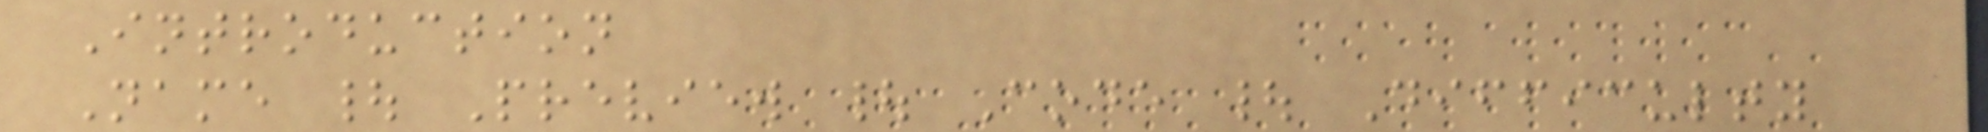Introduction
Name | Preview | Code | Difficulty
